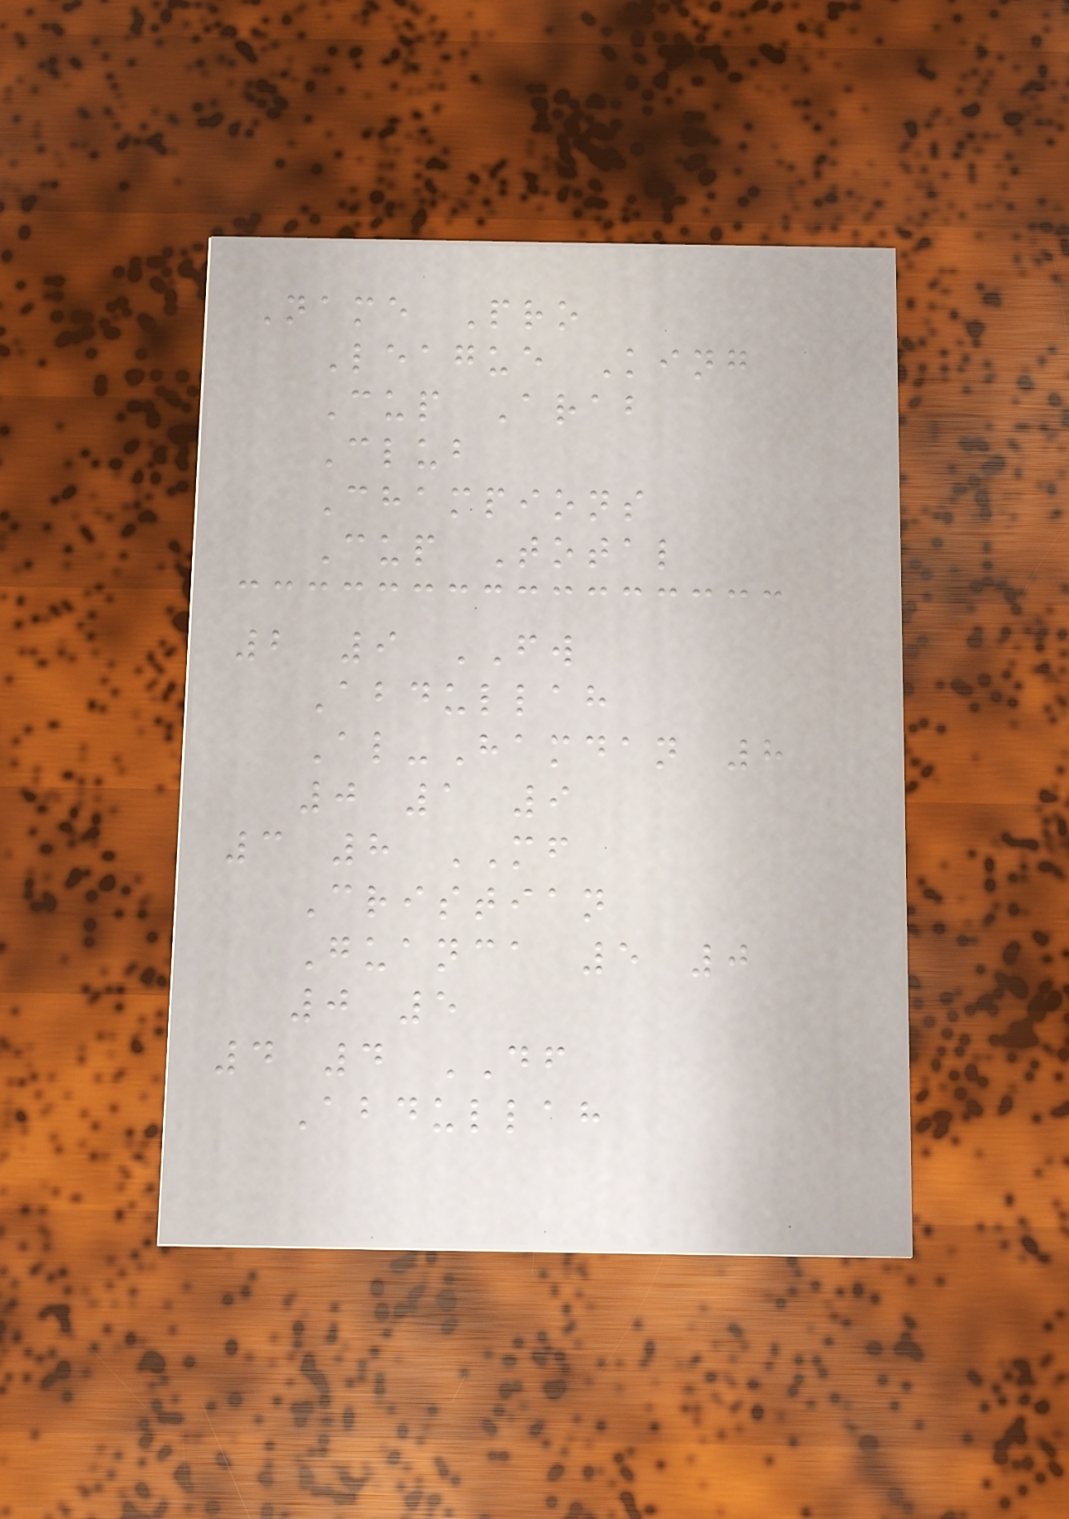Name Pro
League King
Cup Arab
Club
Champions
Cup Total
2 9 FW
Abdullah
Al-Hamdan 8
0 1 9
3 8 MF
Cristian
Guanca 5 0
0 5
4 4 DF
Abdullah
